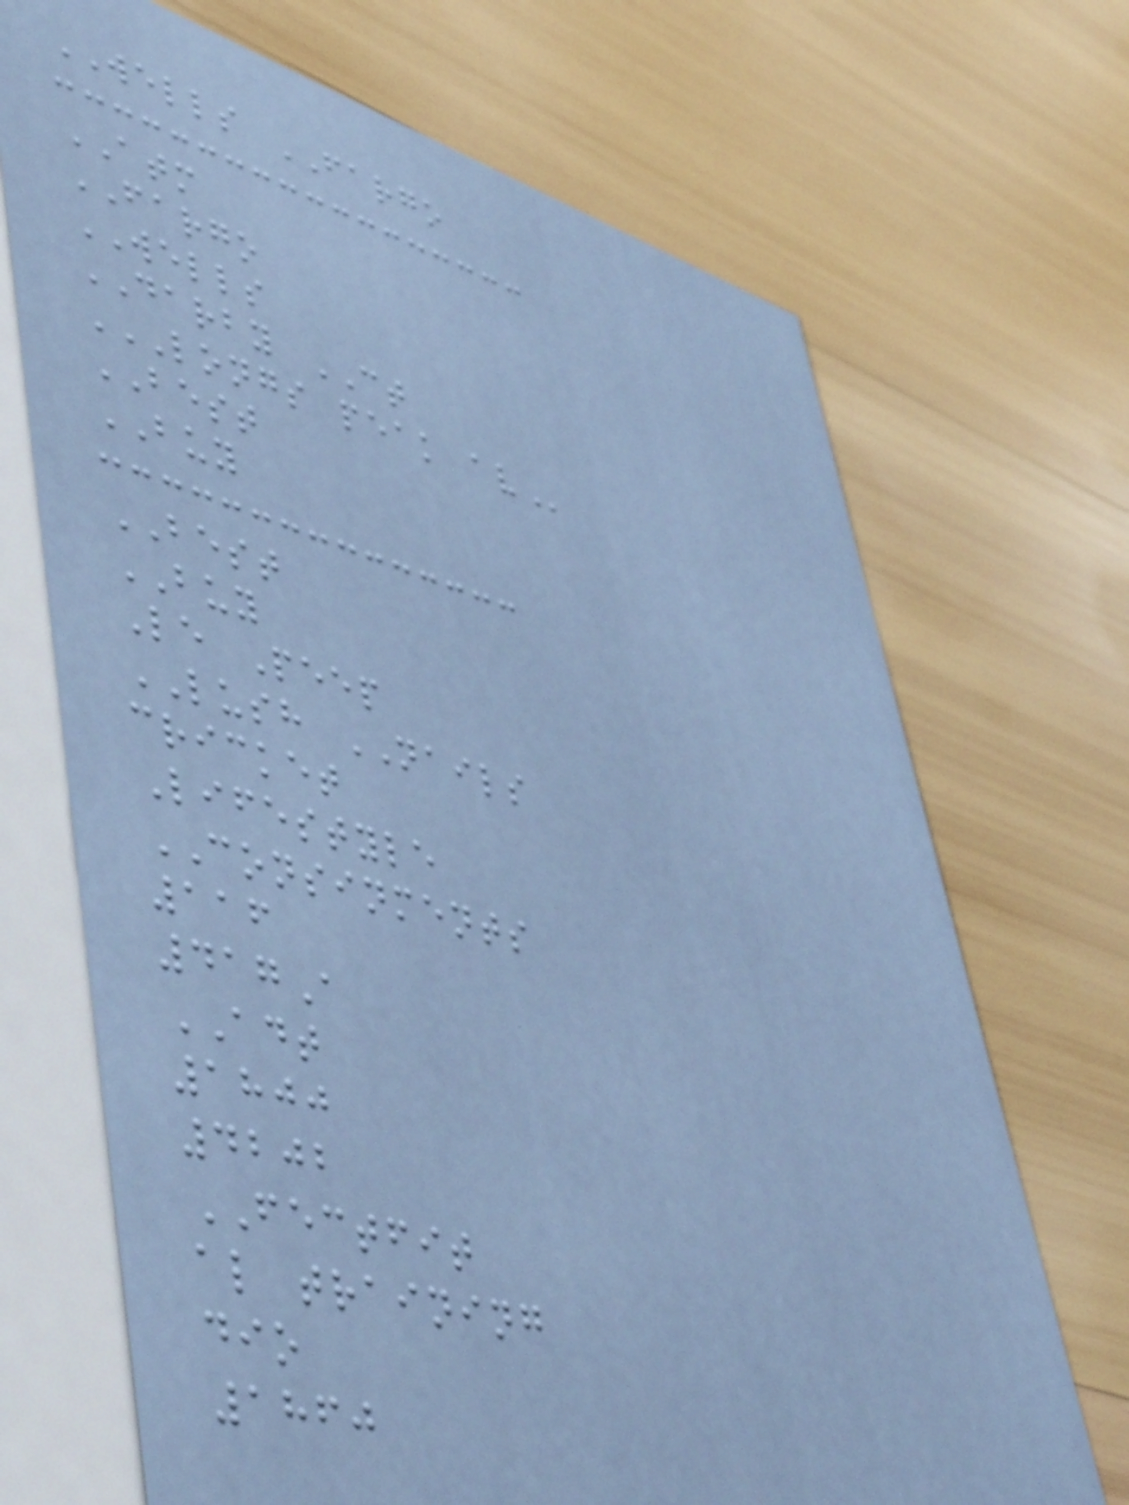WELLS FARGO
ATM
FARGO
WELLS
DARBY CT
LONGS PEAK AV
BEST
BUY
BEST
BUY
Le Peep
LUSH NAILS
cricket
Lifestyle
CONSINMENTS
116
417A
ADT
1800
4202
FECTFIT
al training
dio
1860
